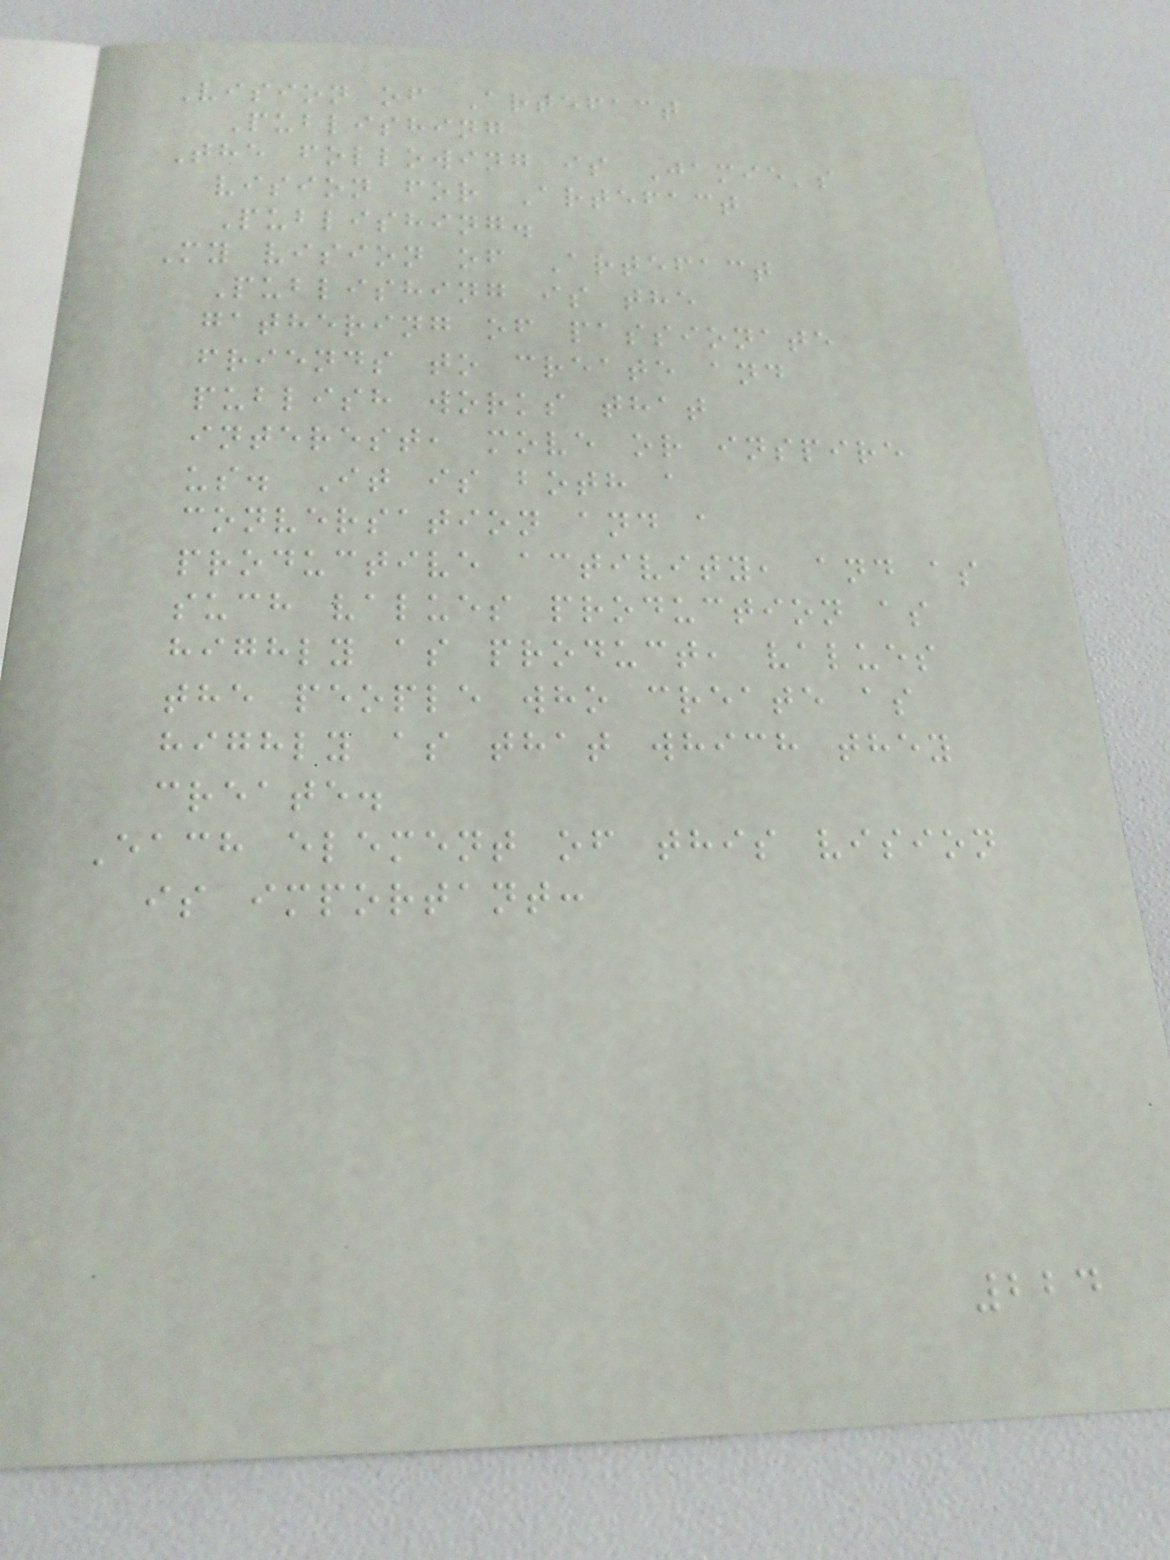Vision of Artefact
Publishing
The following is Jamie's
vision for Artefact
Publishing.
My vision of Artefact
Publishing is the
gathering of passionate
friends to create and
publish works that
interest, move or inspire
us. It is both a
conversation and a
productive activity, and as
such values production as
highly as product, values
the people who create as
highly as that which they
create.
Each element of this vision
is important:
224
